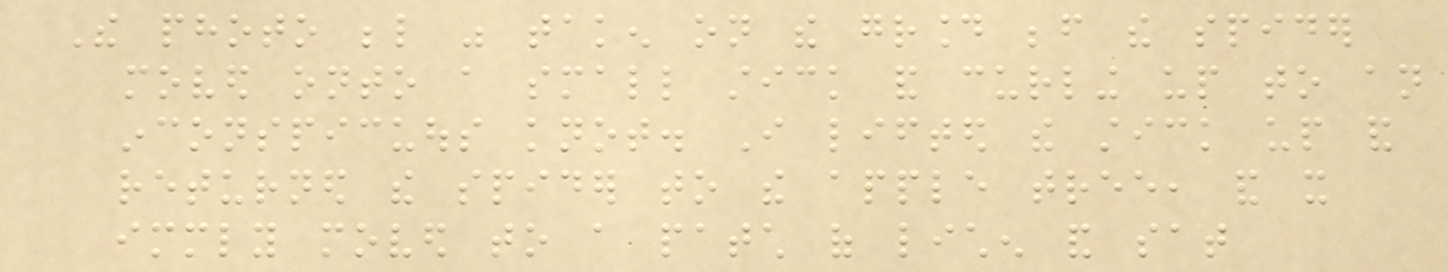The photo below was taken on the ground before the spider
moved onto a small stick and curling up to an
inconspicuous knot. I lifted the stick up and
returned the spider to the apple tree, and it
immediately moved to a patch of lichen and sat
